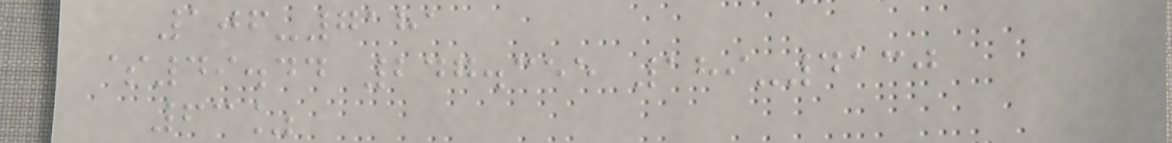106-7181
$49.44 247.355 189-4130
63%
